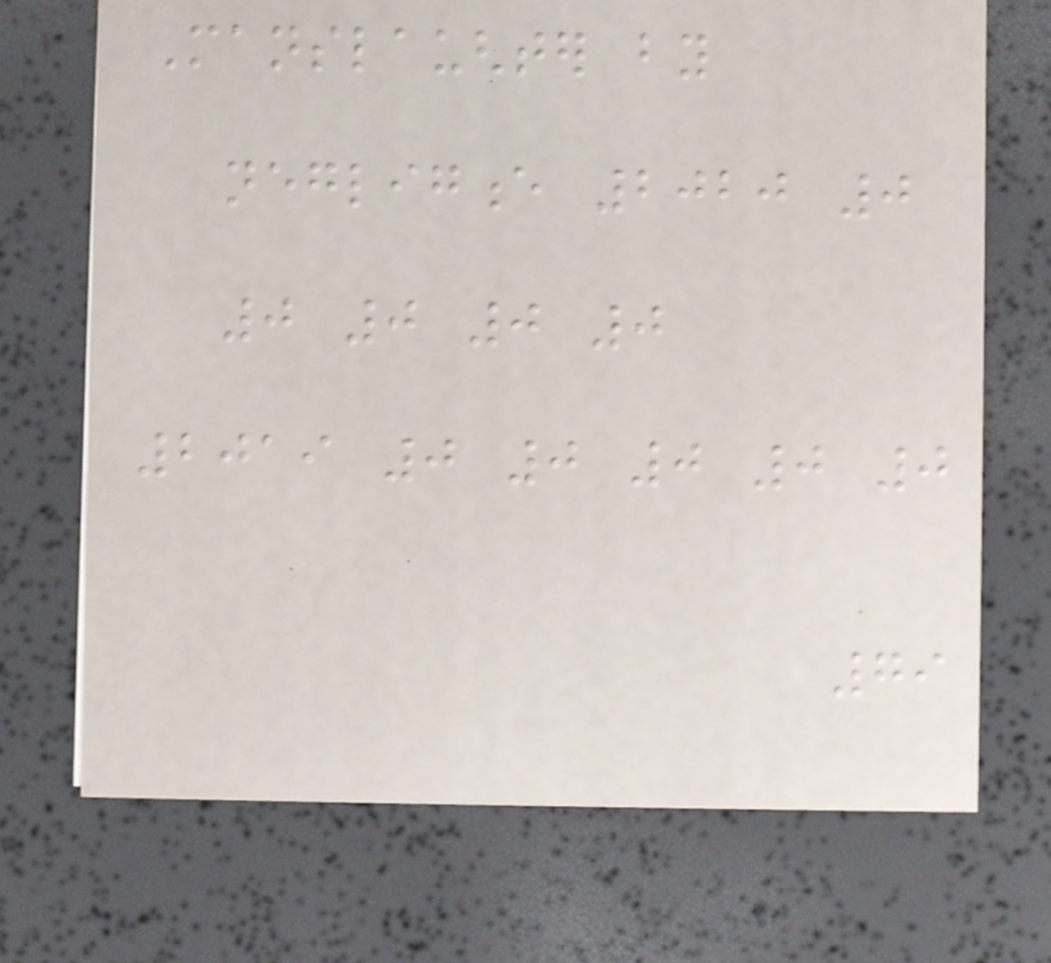Manslaughter by
negligence 2020 0
0 0 0 0
2019 0 0 0 0 0
79
